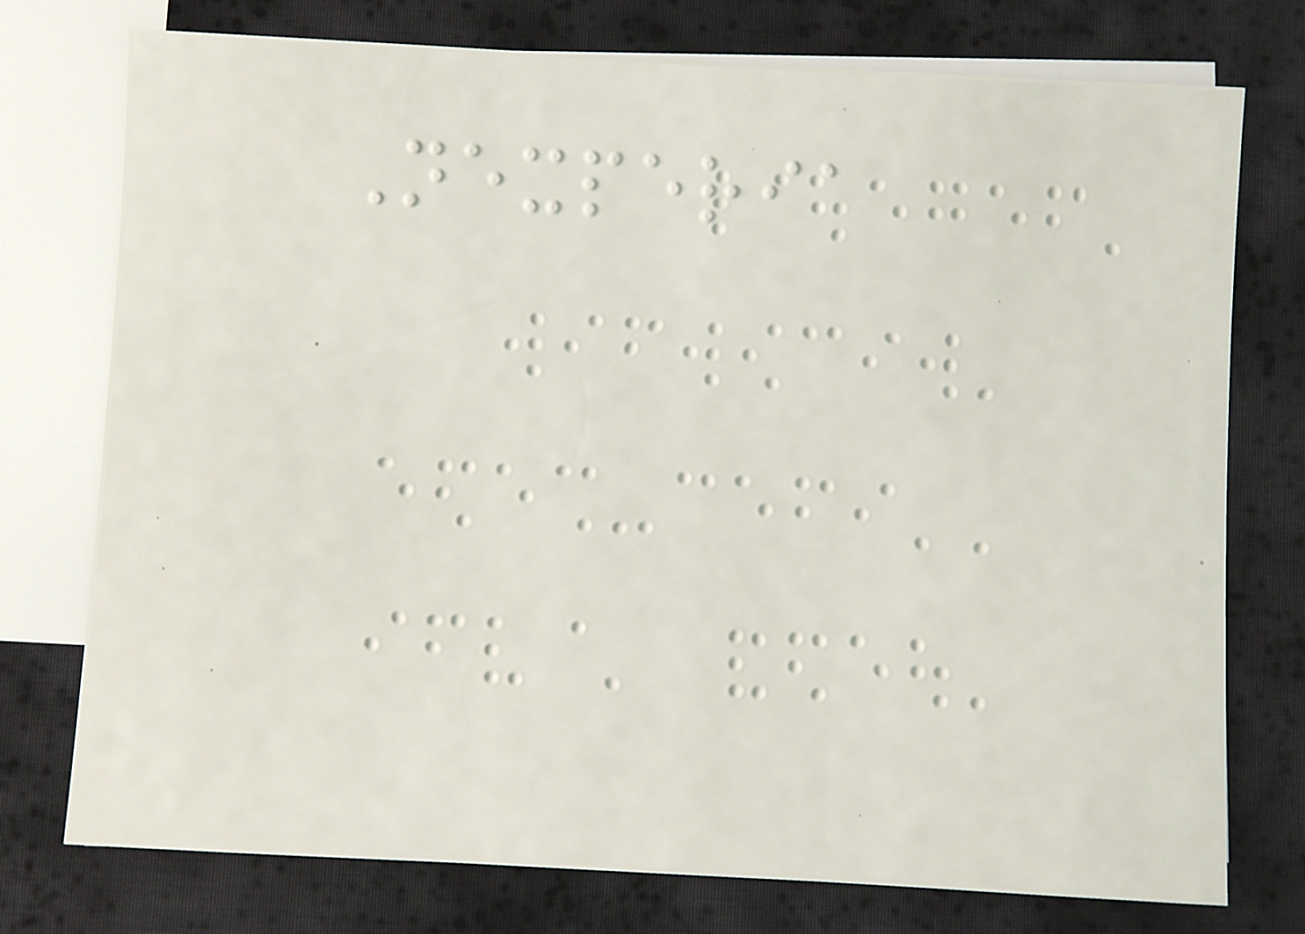Nexperia
